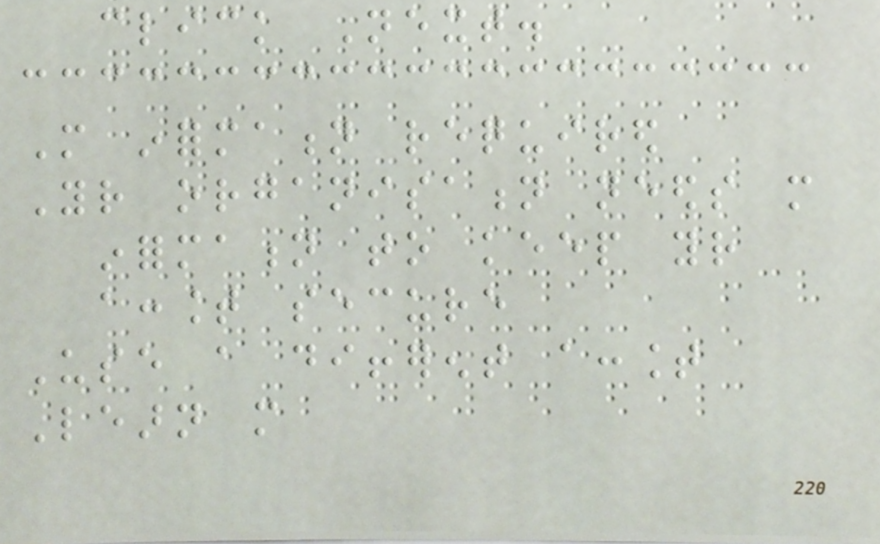click Next.
More information required
Your organisation needs more
information to keep your
account secure
Use a different account
Learn more
